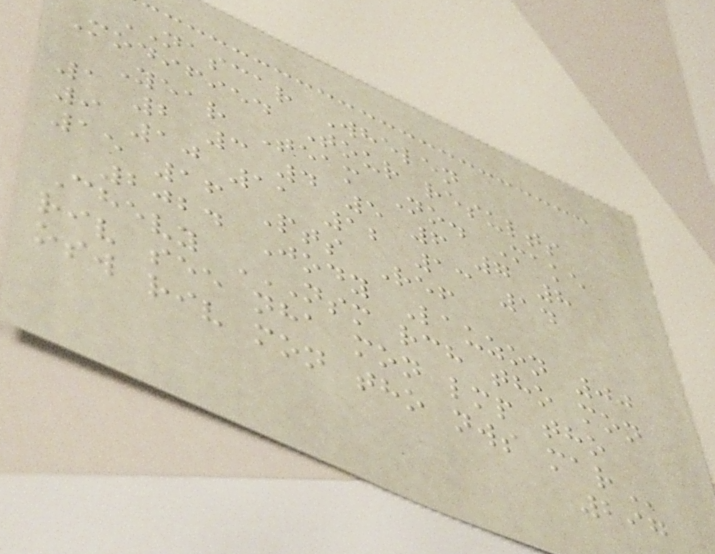NASCAR Whelen
Modified Tour results
Year Team No. Make
1 2 3 4 5 6 7 8
9 10 11 12 13 14
15 16 Pts Ref
2024 Jody Lauzon 00
Chevy NSM RCH THO MON
RIV SEE NHA MON LMP THO
OSW RIV MON THO NWS MAR
297
